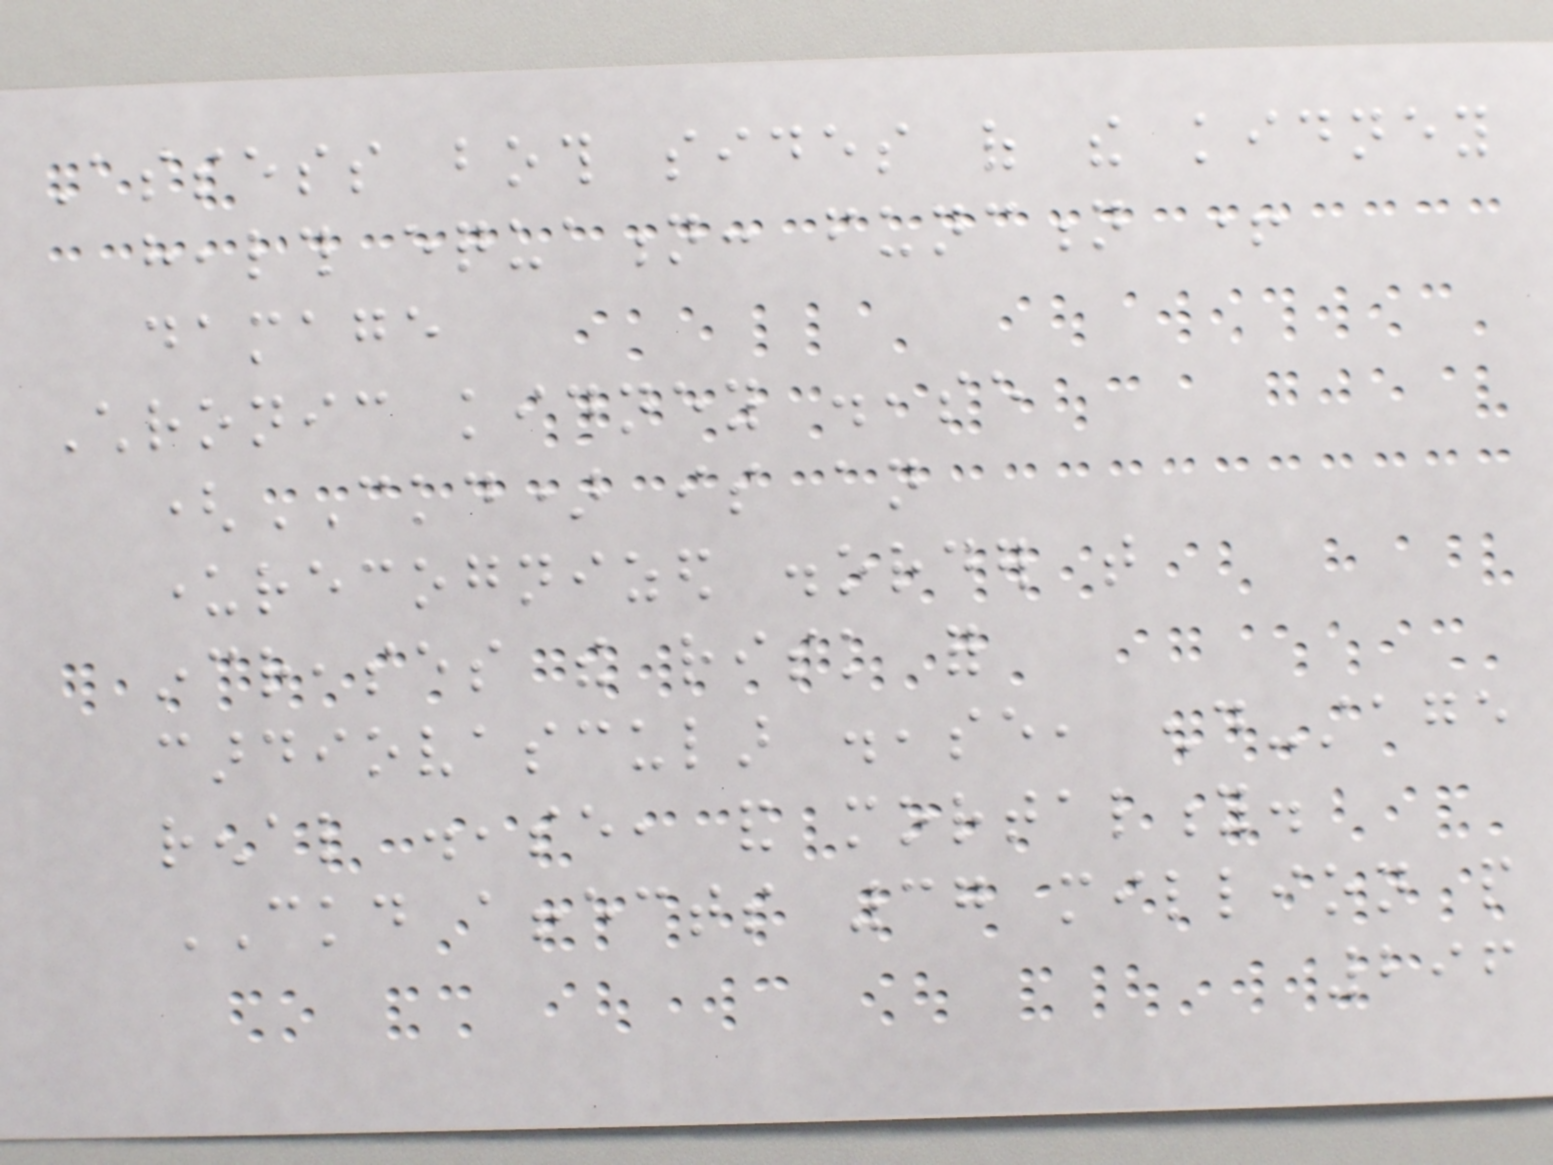Assess both sides of the kidney
health equation: function +
damage
Chronic kidney disease
(CKD) is an
underrecognized disorder that
increases the risk for
cardiovascular disease, end-stage
renal disease, and mortality.
CKD affects 37 million people
296
